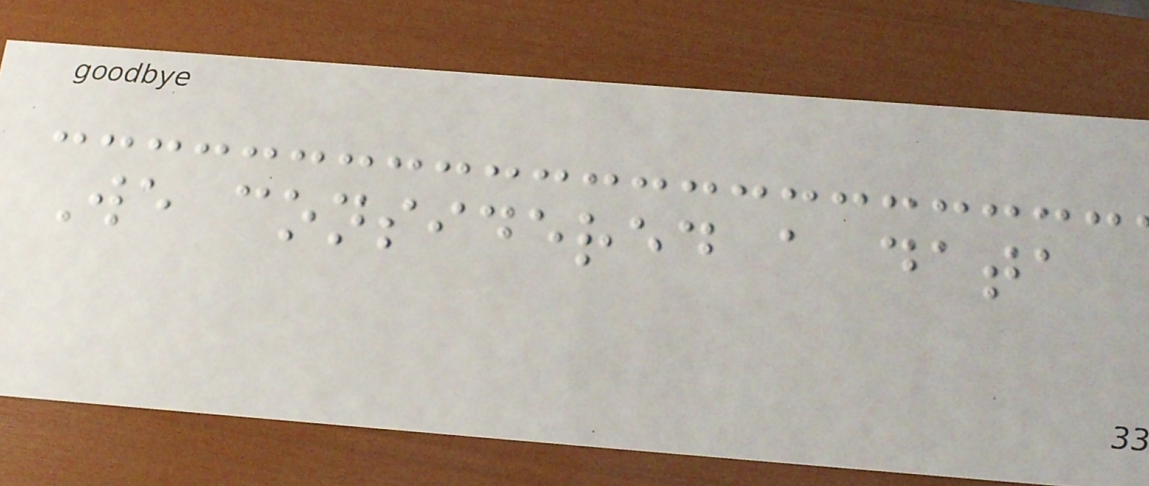We considered a data
